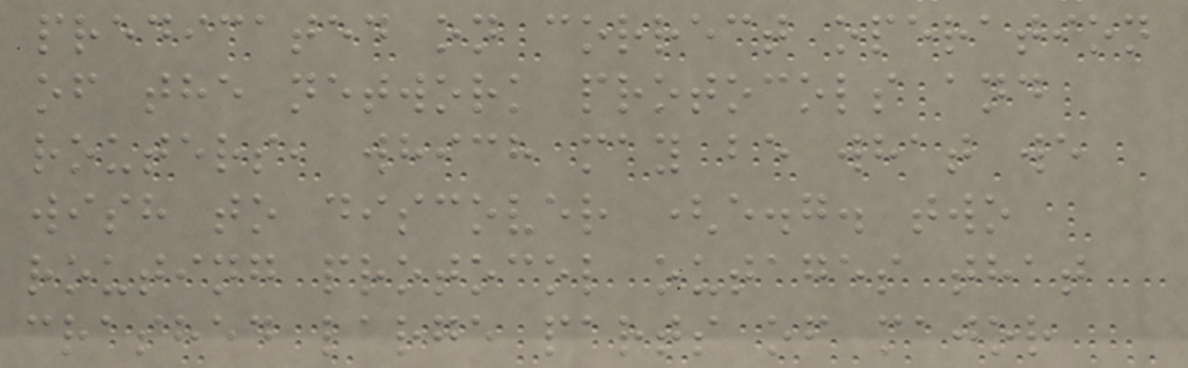predicated on correct operation
of the network protocols and
routers, which may be what we
wish to discover (e.g. two
routing protocol outages that
crashed large parts of major
